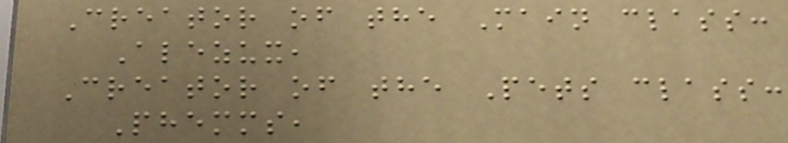Creator of the Main class:
Alezux,
Creator of the Pets class:
Phemms,
